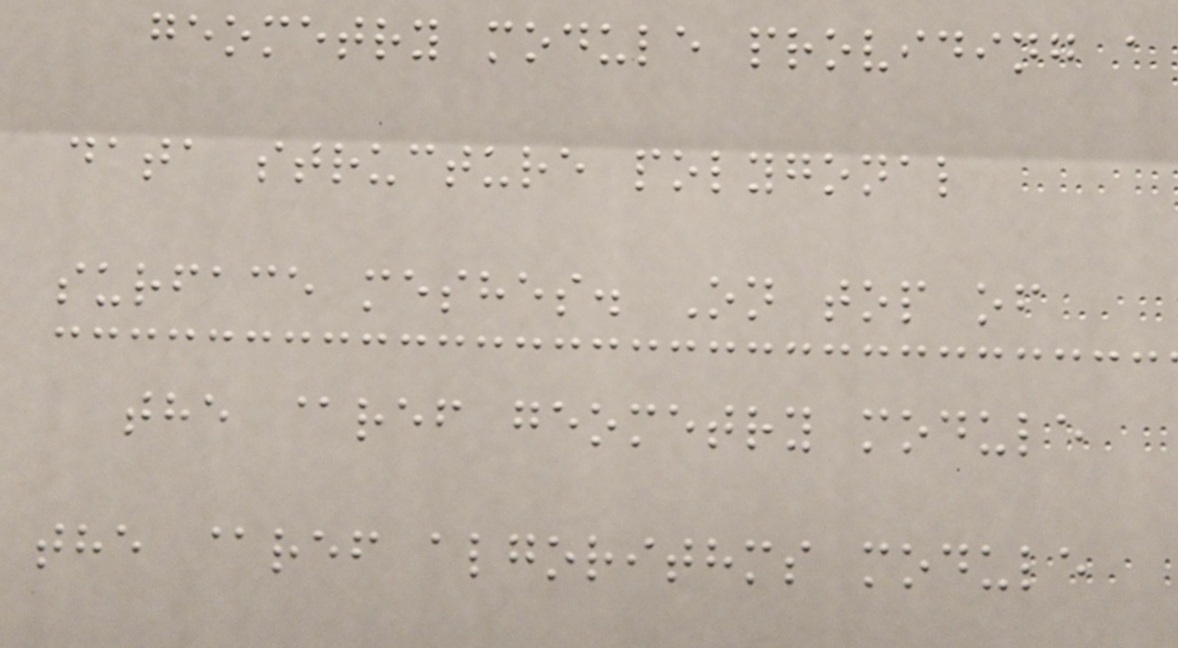geometry module providing a
data structure polygonal
surface meshes. On top of
the @ref geometry module
the @ref algorithms module
